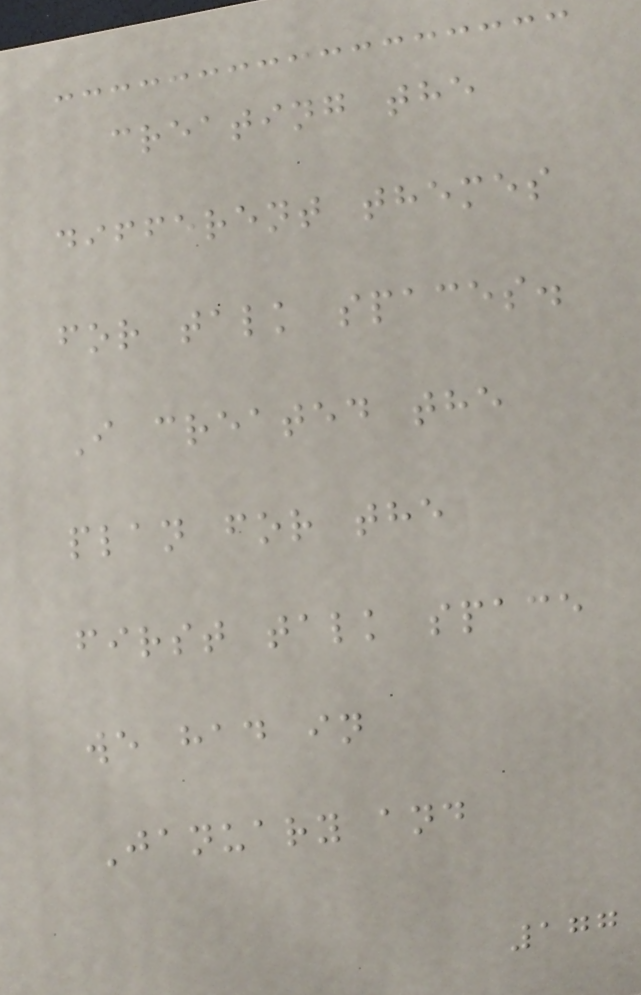creating the
different themes
for talk spaces.
I created the
plan for the
first talk space
we had in
January and
177
